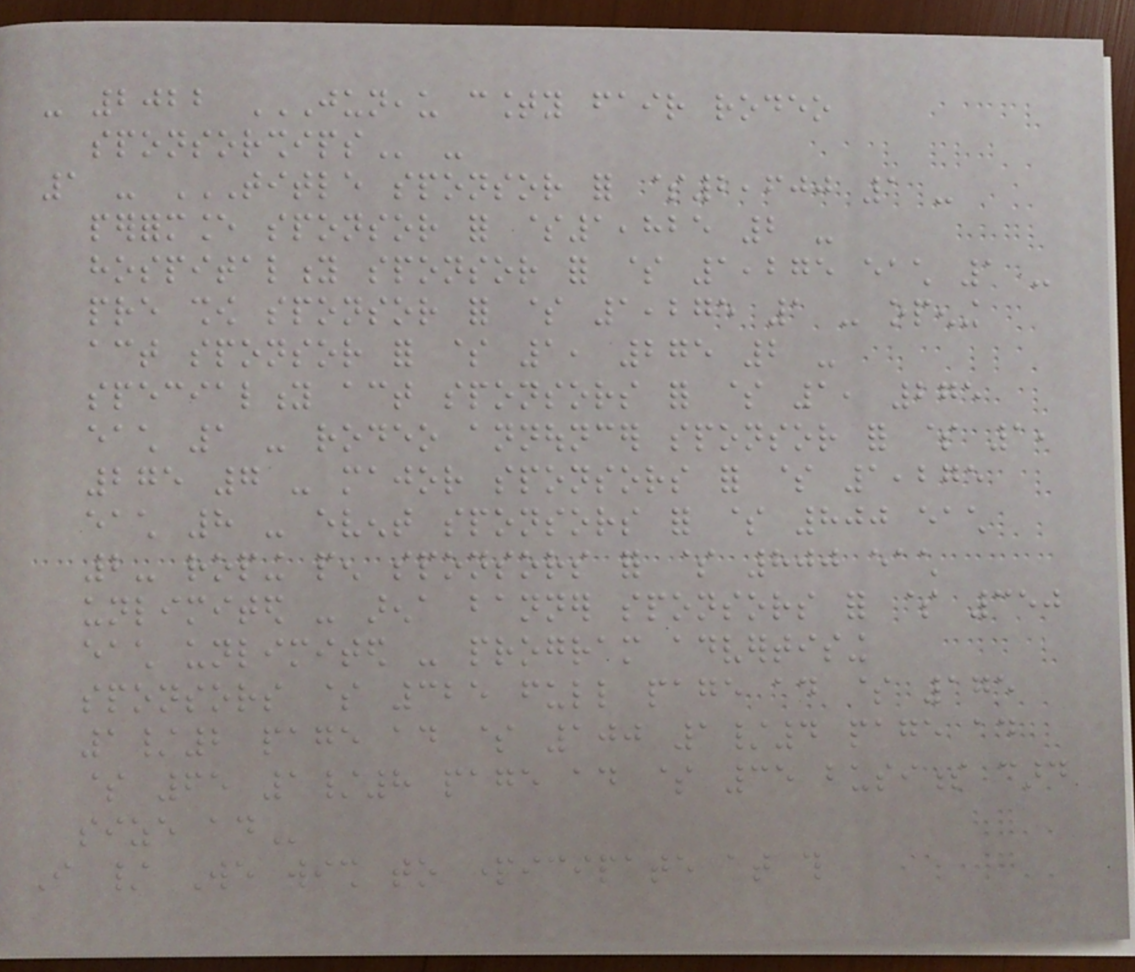- 2022 JUNEAU COUNTY FAIR RODEO
SPONSORSHIPS -
1 - TITLE SPONSOR FOR $2,600 1 -
PERFORMANCE SPONSOR FOR $1,825 2 -
HOSPITALITY SPONSOR FOR $ 1,275 EACH 1 -
PRE SHOW SPONSOR FOR $ 1,275 1 - OPENING
ACT SPONSOR FOR $ 1, 275 2 -
SPECIALITY ACT SPONSORS FOR $ 1, 275
EACH 1 - RODEO ANNOUNCER SPONSOR FOR $ 1,
275 7 - MAJOR SPONSORS FOR $ 1,275
EACH 8 - EVENT SPONSORS FOR $ 800 EACH
2- ROPING PEN SPONSORS FOR $ 800 EACH
UNLIMITED - ARENA BANNER SPONSORS FOR $ 350
EACH UNLIMITED - PROGRAM ADVERTISING
SPONSORS $ 325 FULL PAGE AD $ 175
1/2 PAGE AD $ 100 1/4 PAGE AD
$ 65 1/8 PAGE AD $ 35 BUSINESS CARD
SIZE AD
I / We wish to participate at this
